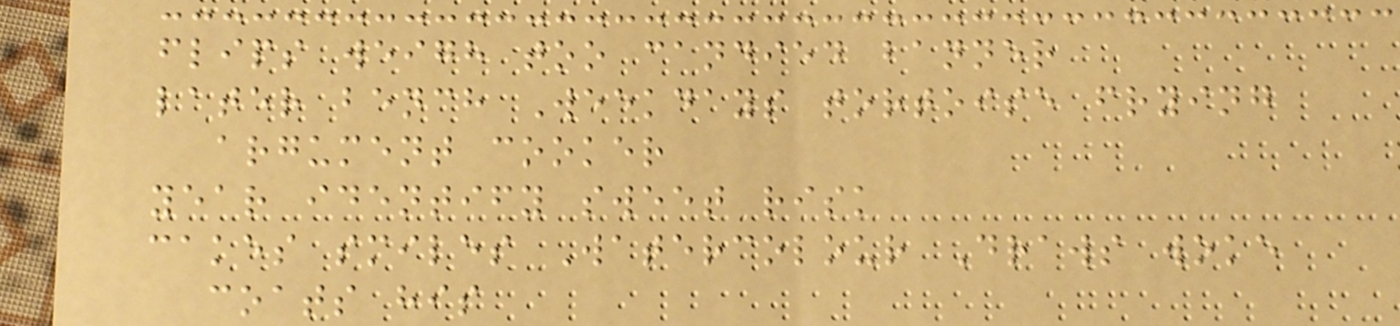flips weigh too candied banner
later bench Weekdays tortoise frying
argument cooker
year identify sweet risk
cakes smiles Watercolour Draws woke
coats his
